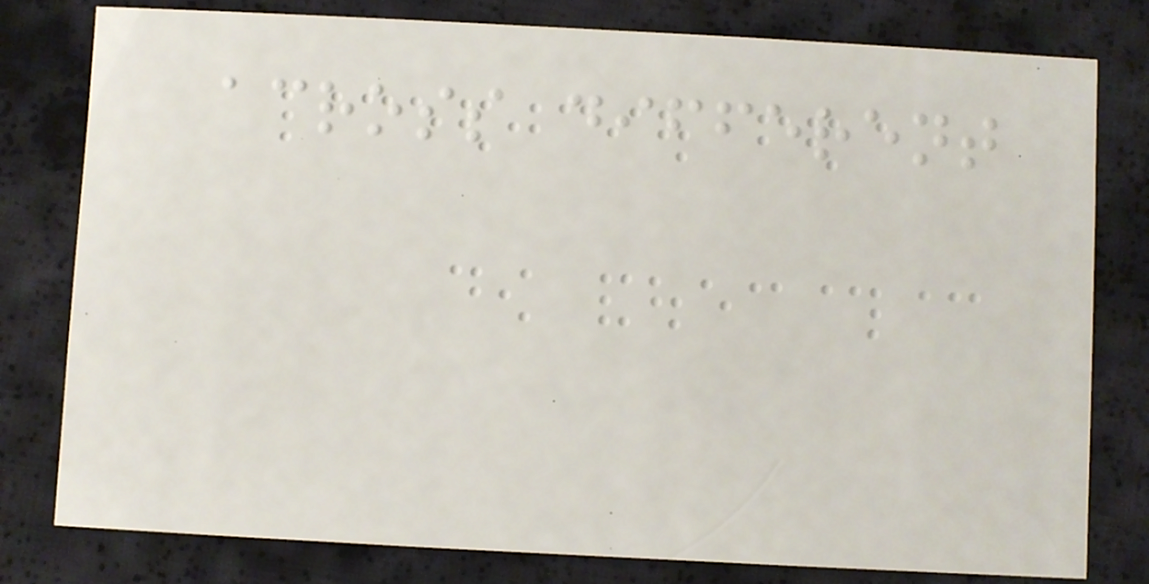across different
